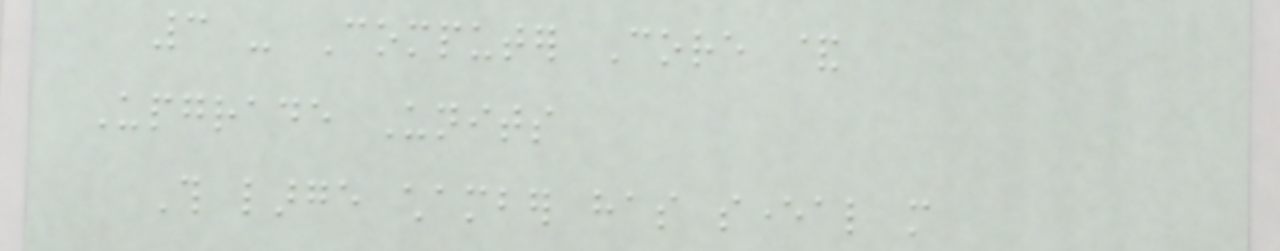3 - Computer Core &
Upgrade Units
This large chamber has several more
